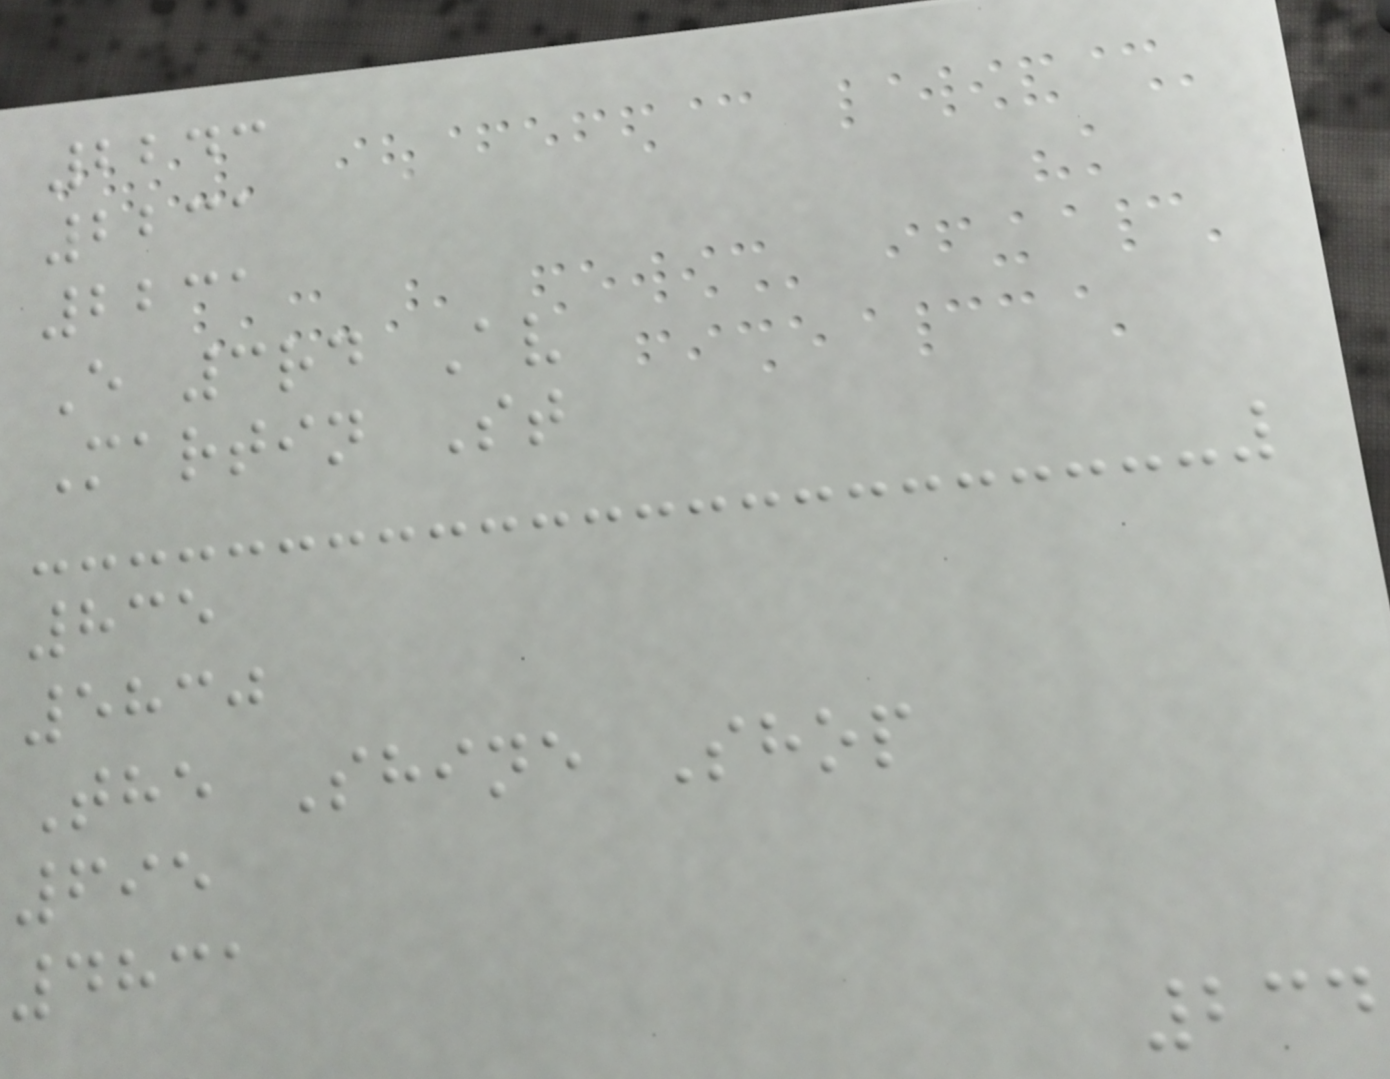2243
2231
2231
E 3rd Av
Martin St
835
5830
The Shine Shop
695
4831
234
